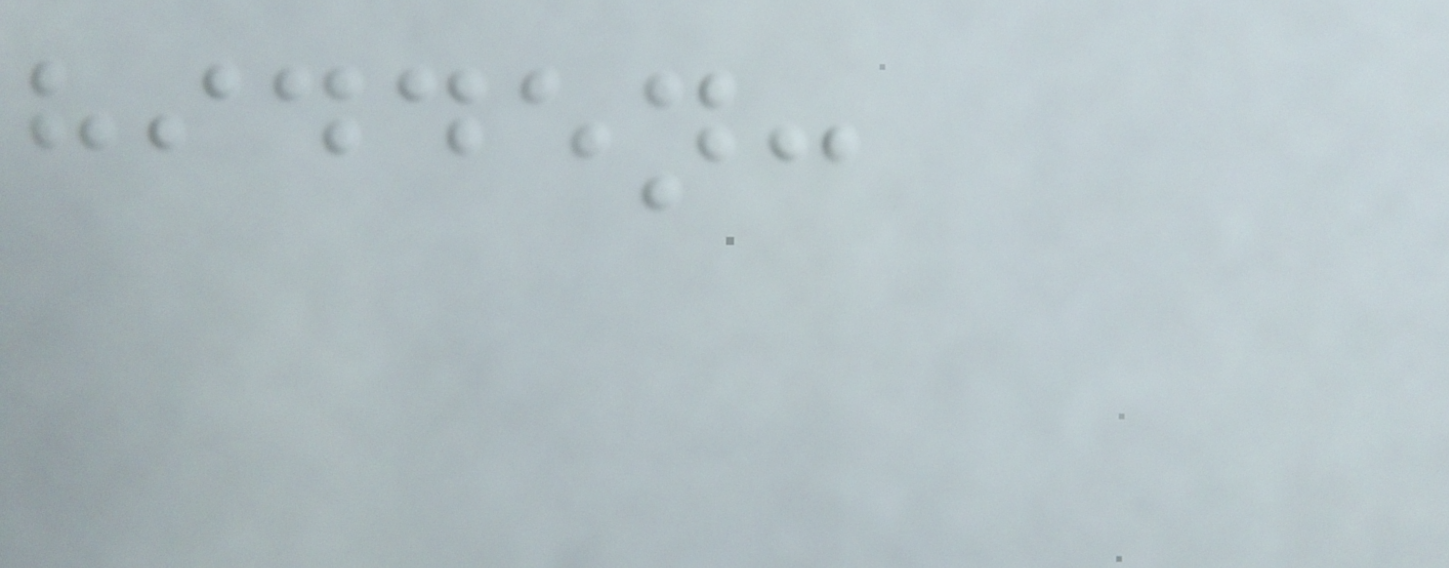hidden:
